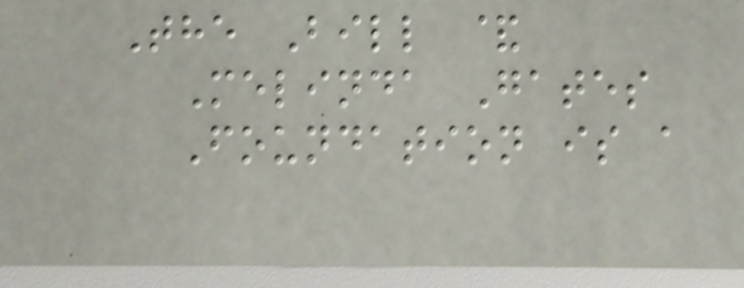The Bill &
Melinda Gates
Foundation is a
